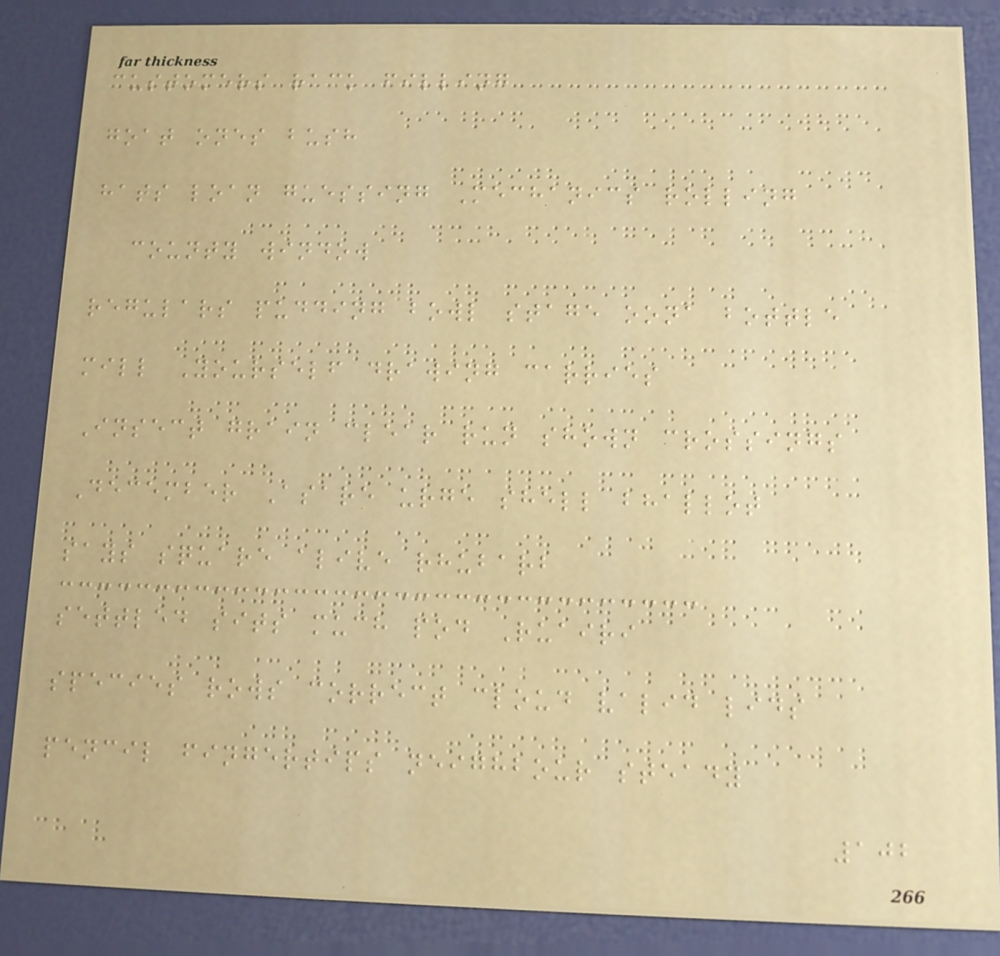customers rack filling
goat ones bush
hats loan guessing Mechanics rolling
county window
regulars pudding bowl stage oona bottle
mill Yourself drawing carries
Insect grain clear run shown crossings
December Asare urge shell bhallot
says square alive rhubarb
settled sits much pod Ruairi
species rows correct cloud valid lids
pencil fingertips neighbour steady
102
